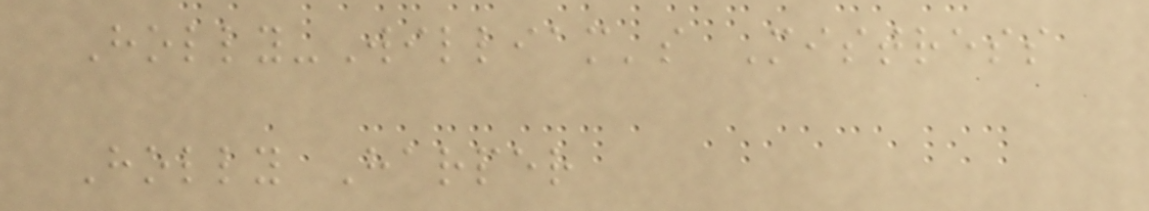Holly-William's Mistress
Holly Harper
